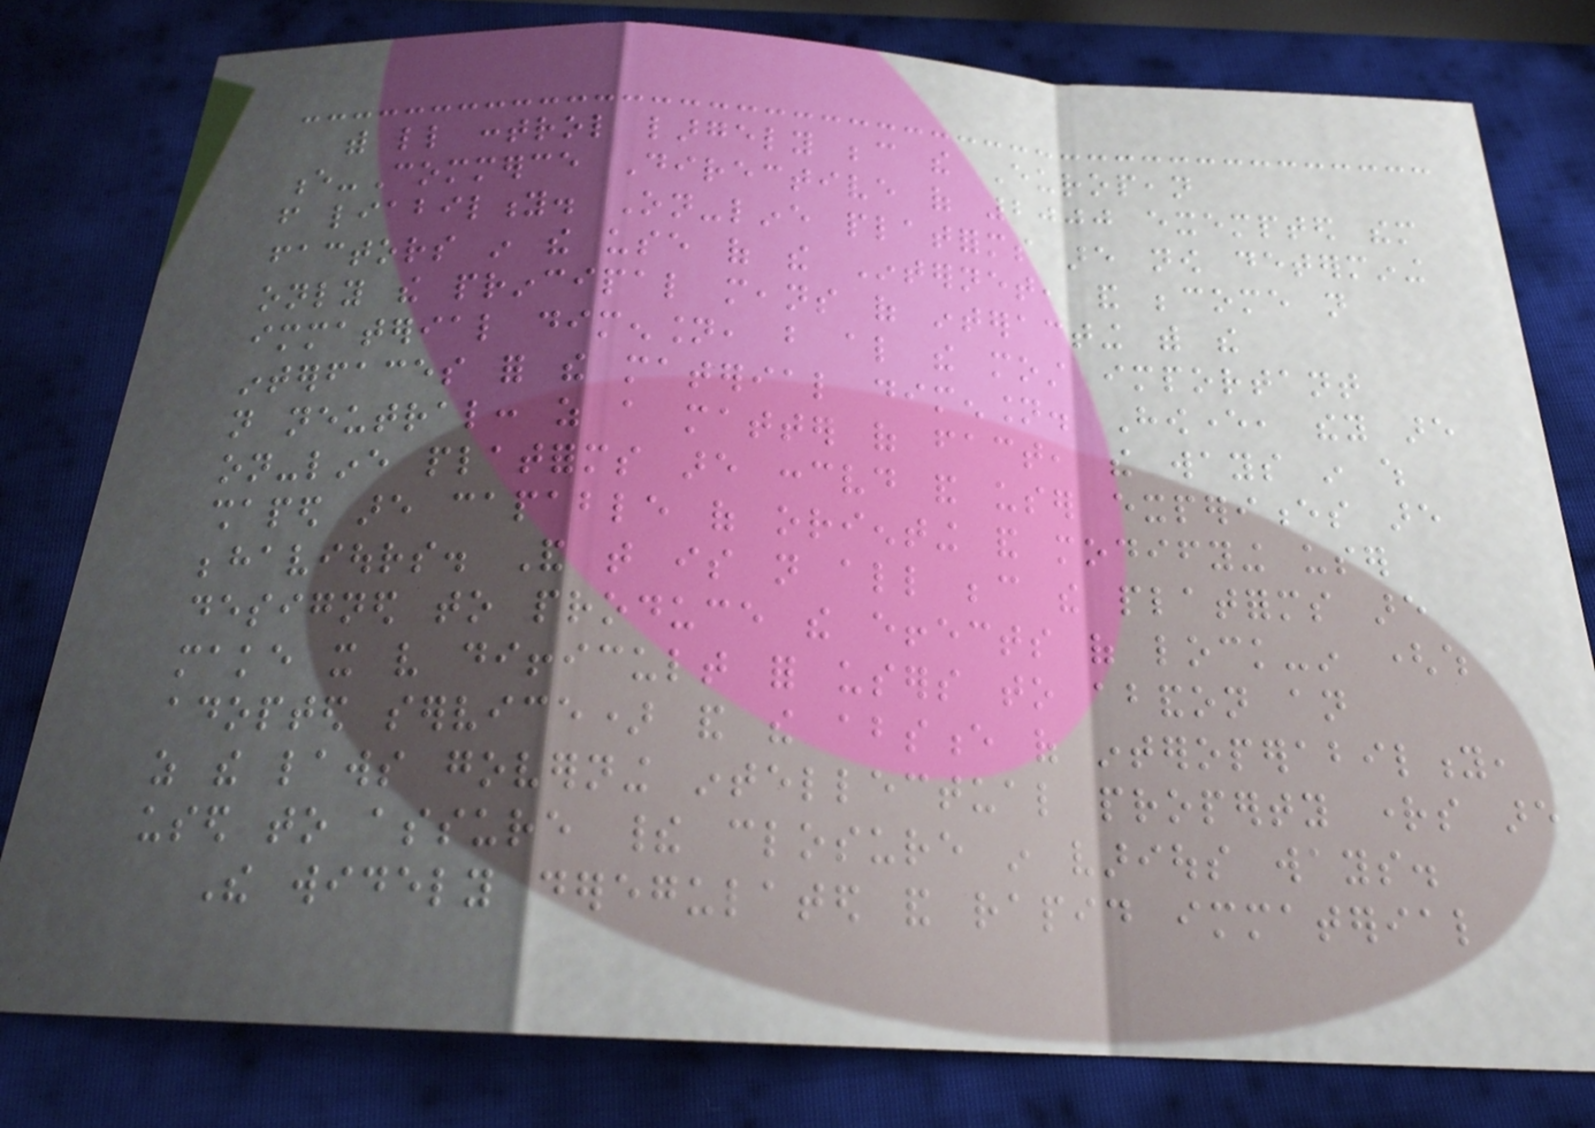with little control largely because the European
e-Commerce Directive of 2000 exempted them
from liability. On-line platforms are now determining
factors in the use of the Internet, and become not
only the principal means of interacting with the
immaterial dimension, but also the most important
interfaces for the material dimension. However, they are
not neutral: as a matter of fact, the ways in which
on-line platforms are conceived and user experiences are
shaped are capable of orienting and modifying user
behaviours. And that is not all because the platforms are
designed to produce the effects of lock-in (which
make it very difficult for users to abandon an
adopted service) and the absence of interoperability,
as the laws governing intellectual property rights are
used to assure their closure in various ways.
The widely deregulated and rapid immaterial
